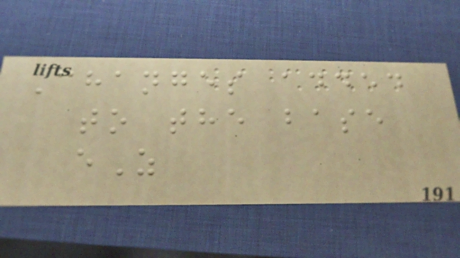Changes added
to the base
eZ
